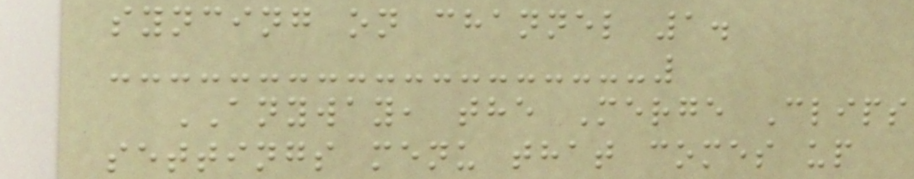syncing on channel 1.
ANYWAY, the Merge Clips
settings menu that comes up
